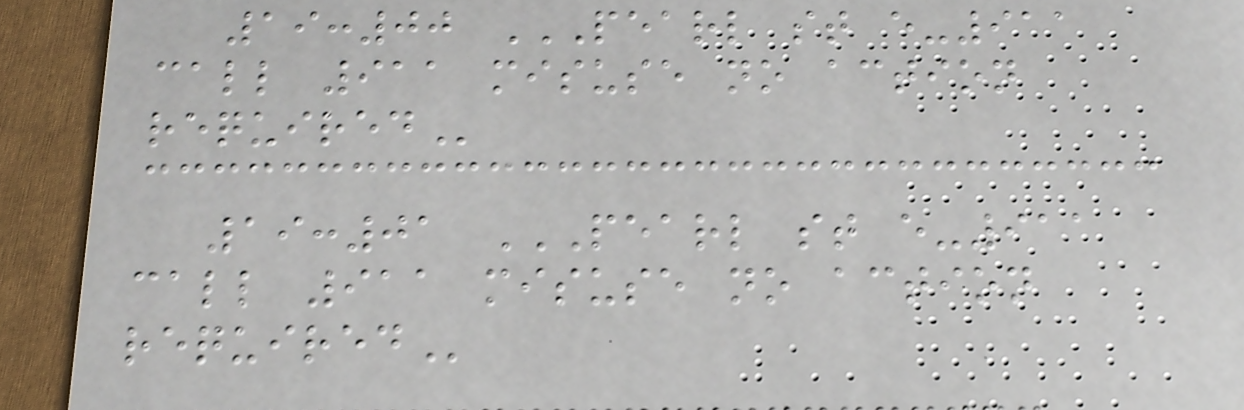19:00 PEARL ST E-911
CALL 911 MISUSE NO ACTION
REQUIRED
19:01 PEARL ST E-911
CALL 911 MISUSE NO ACTION
REQUIRED
